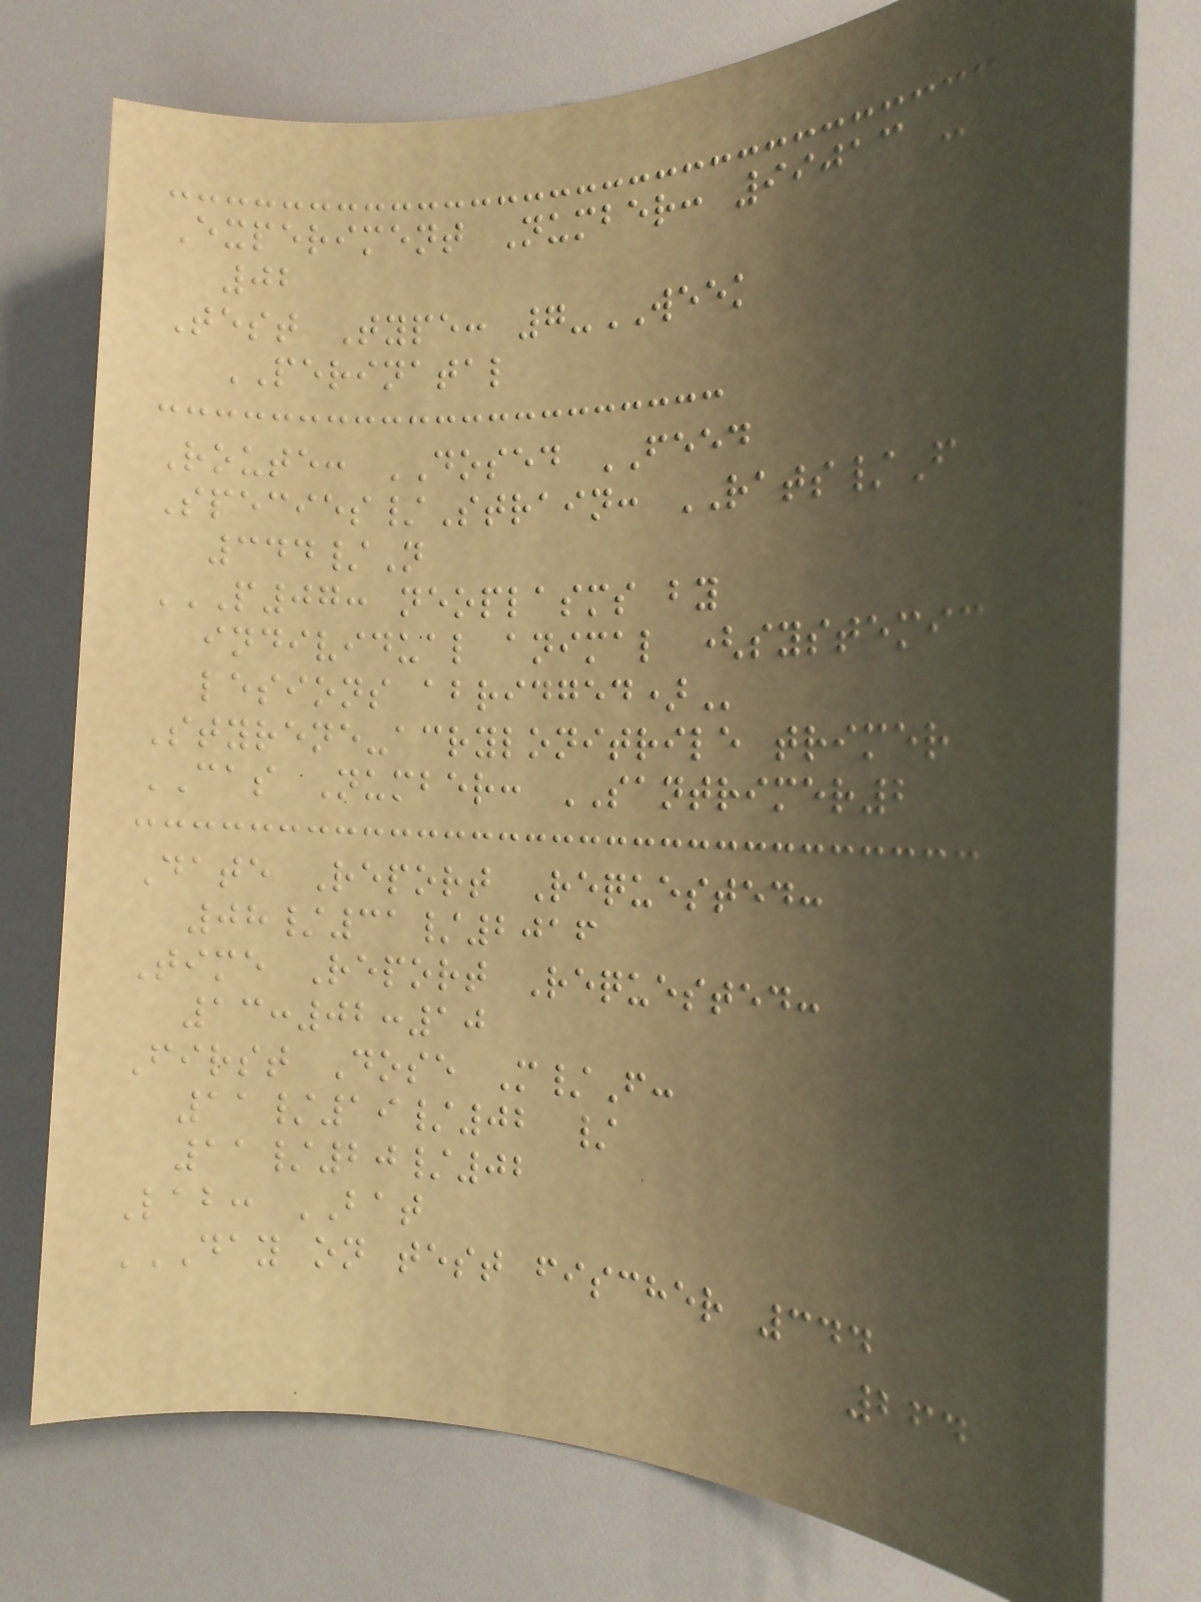Experiment Number: 99013 -
02
Test Type: 7-WEEK
PERINATAL
Route: DOSED FEED
Species/Strain: RATS/F
344/N
P07: NEOPLASMS BY
INDIVIDUAL ANIMAL (SYSTEMIC
LESIONS ABRIDGED)
Styrene-acrylonitrile trimer
CAS Number: SANTRIMER2
Date Report Requested:
08/31/2016
Time Report Requested:
13:02:10
First Dose M/F:
11/19/02 /
11/20/02
Lab: BAT
DAY ON TEST FISCHER 344
264
